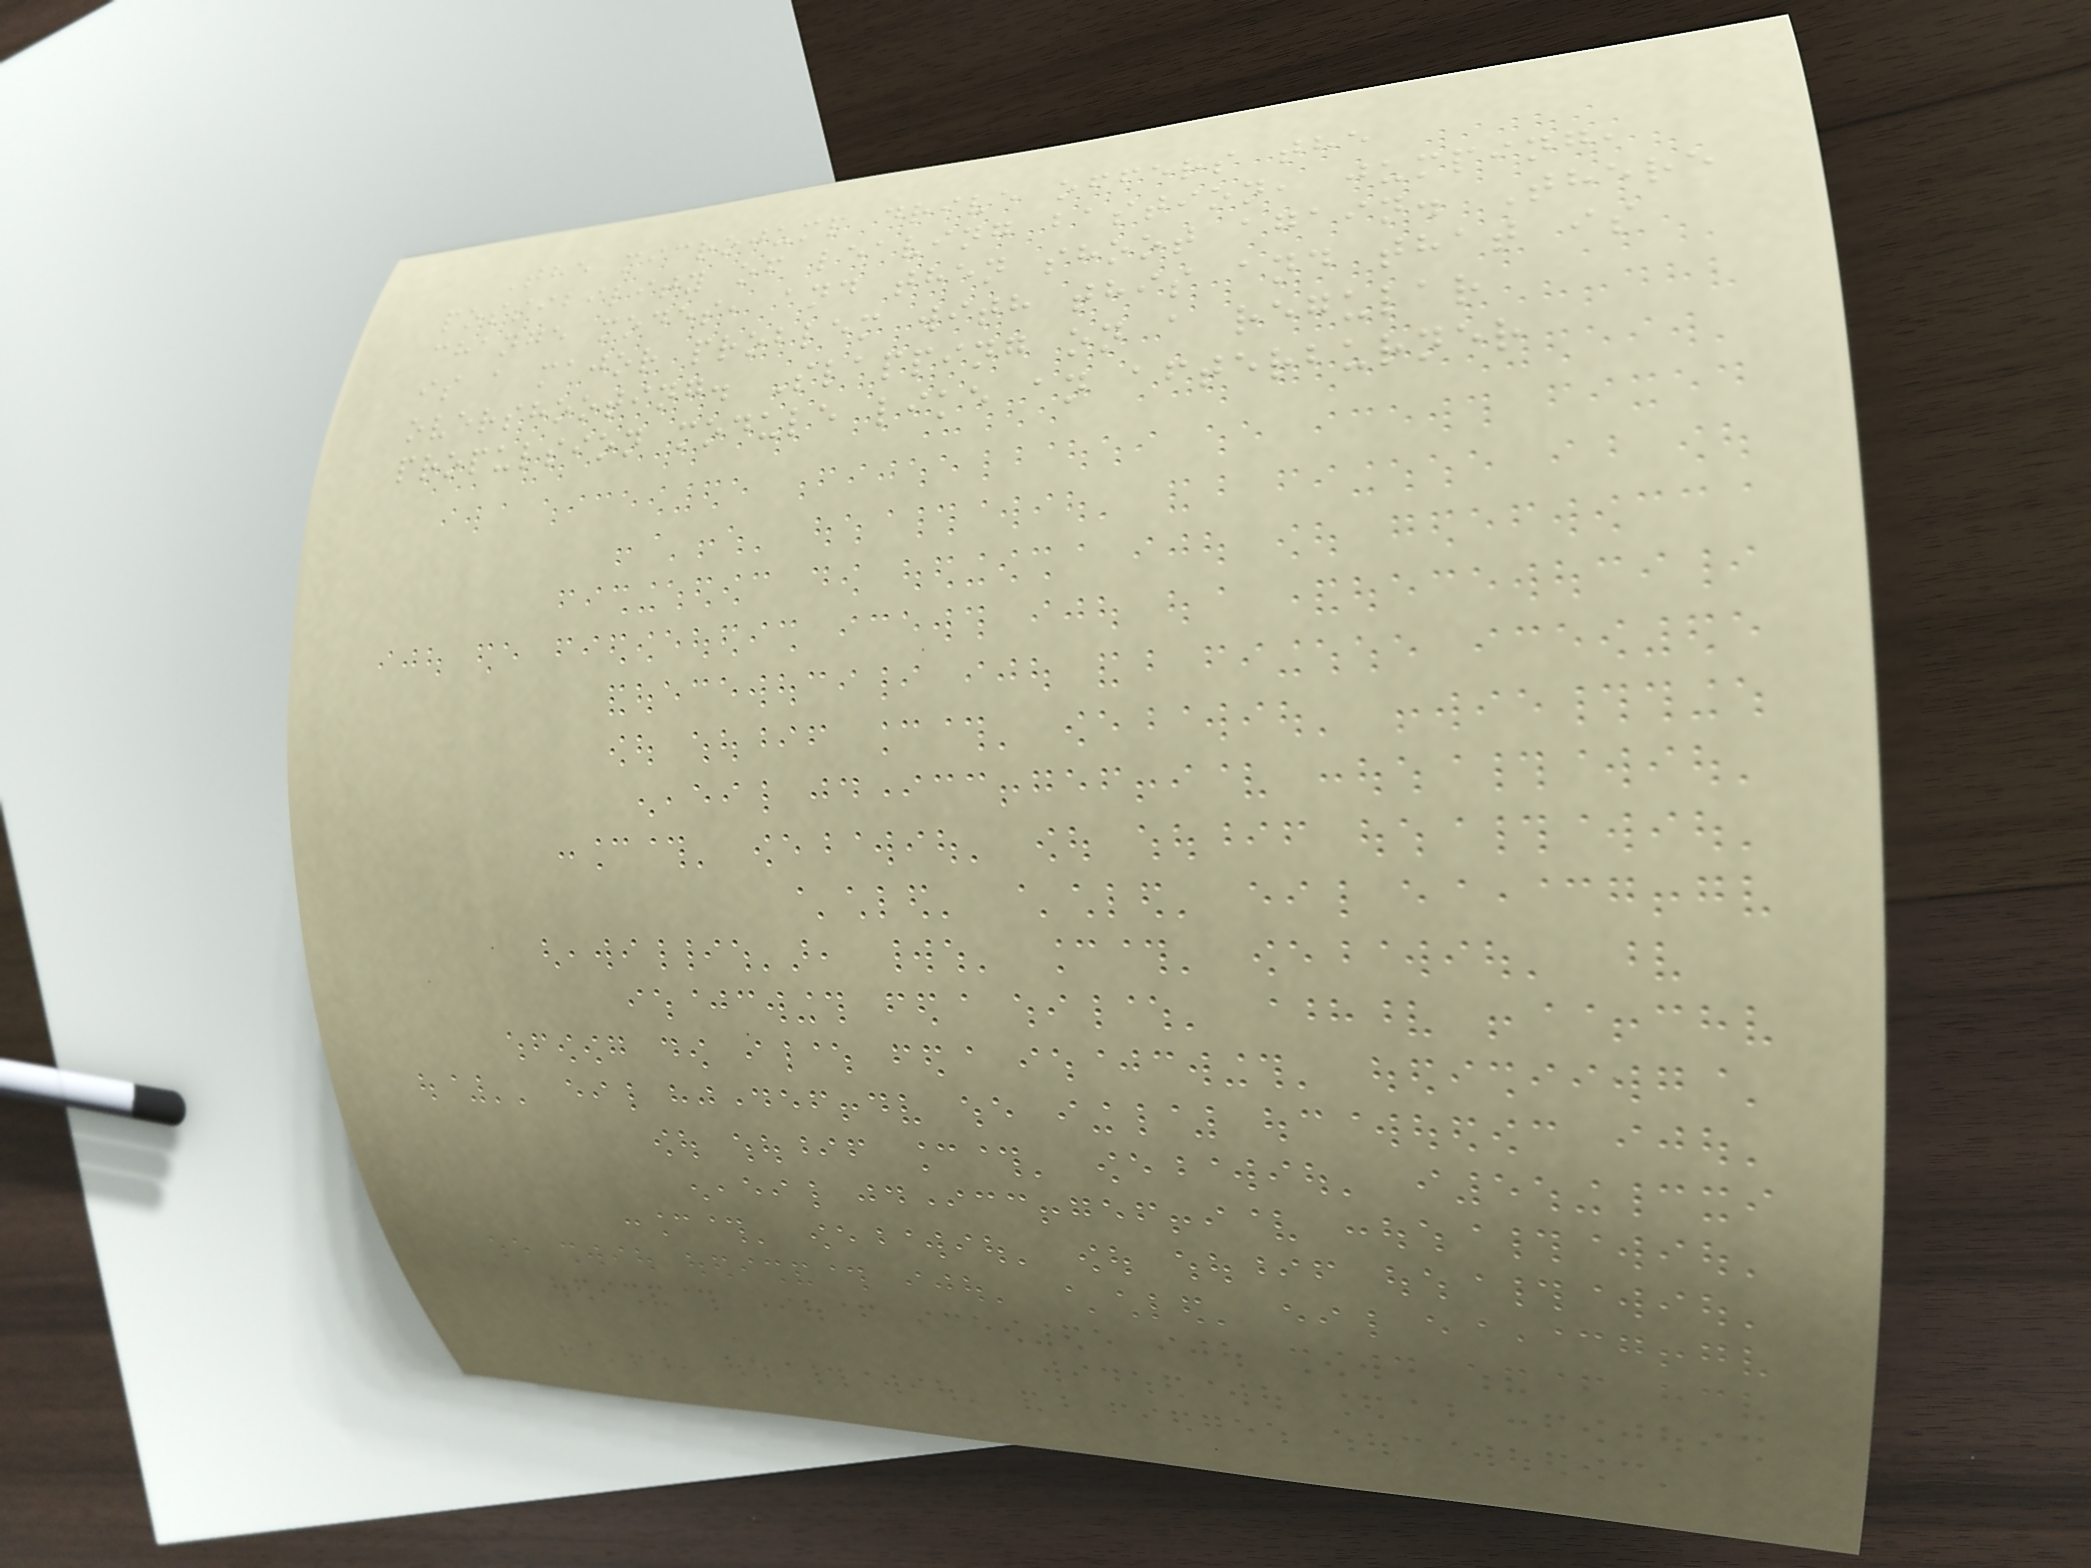The microjump drive offers the
possibility of leaving bastion, jumping,
change modes, and then shoot again. There
is a major problem with this and that is
overshooting. Slapping on a regular
propulsion module like an afterburner
